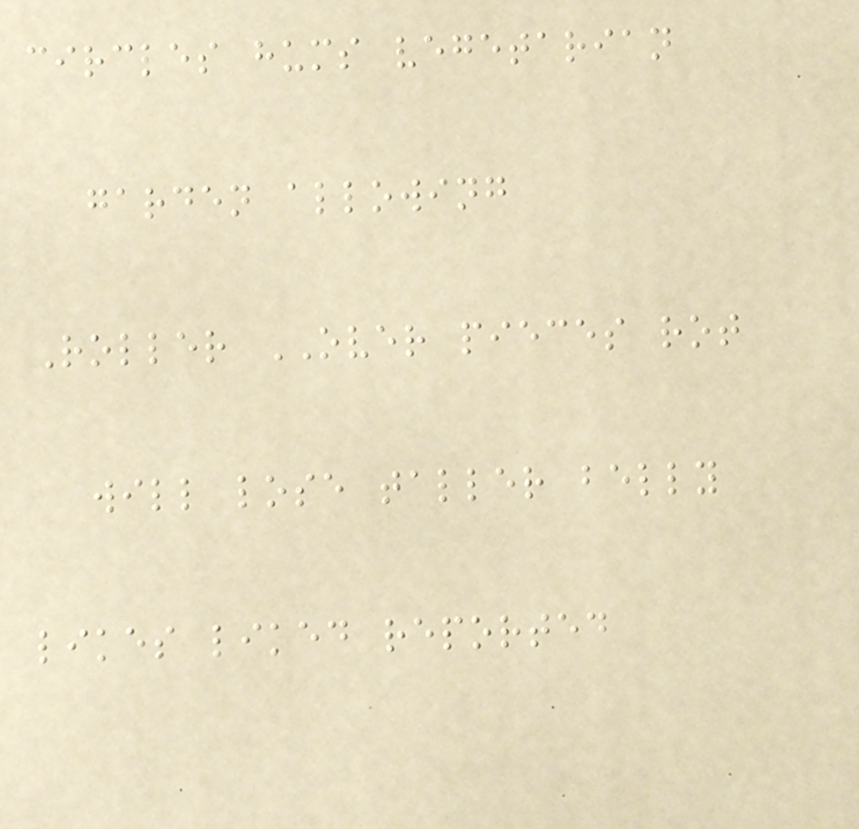circles hums vegetarian
garden allowing
Roller OVER pieces rot
will lose taller belly
likes liked reported
